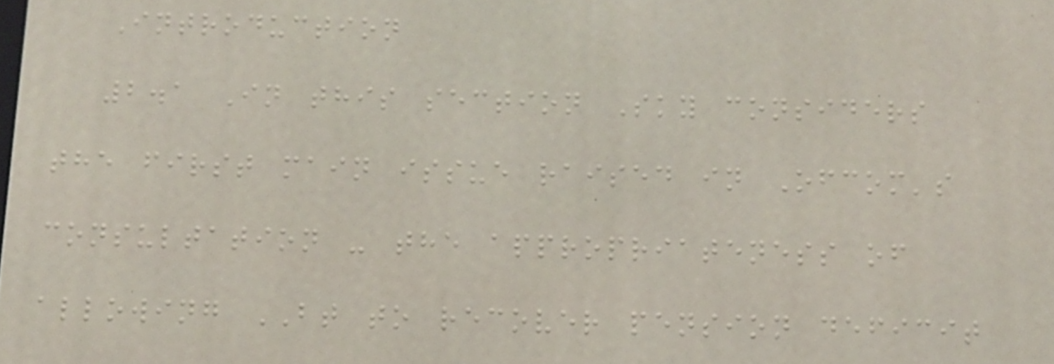Introduction
2.1 In this section Sky considers
the first main issue raised in Ofcom's
consultation - the appropriateness of
allowing BT to recover pension deficit
